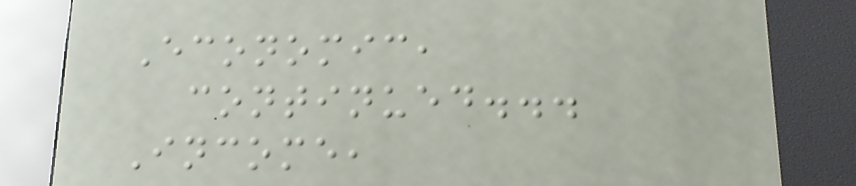Economic,
continued...
Income,
